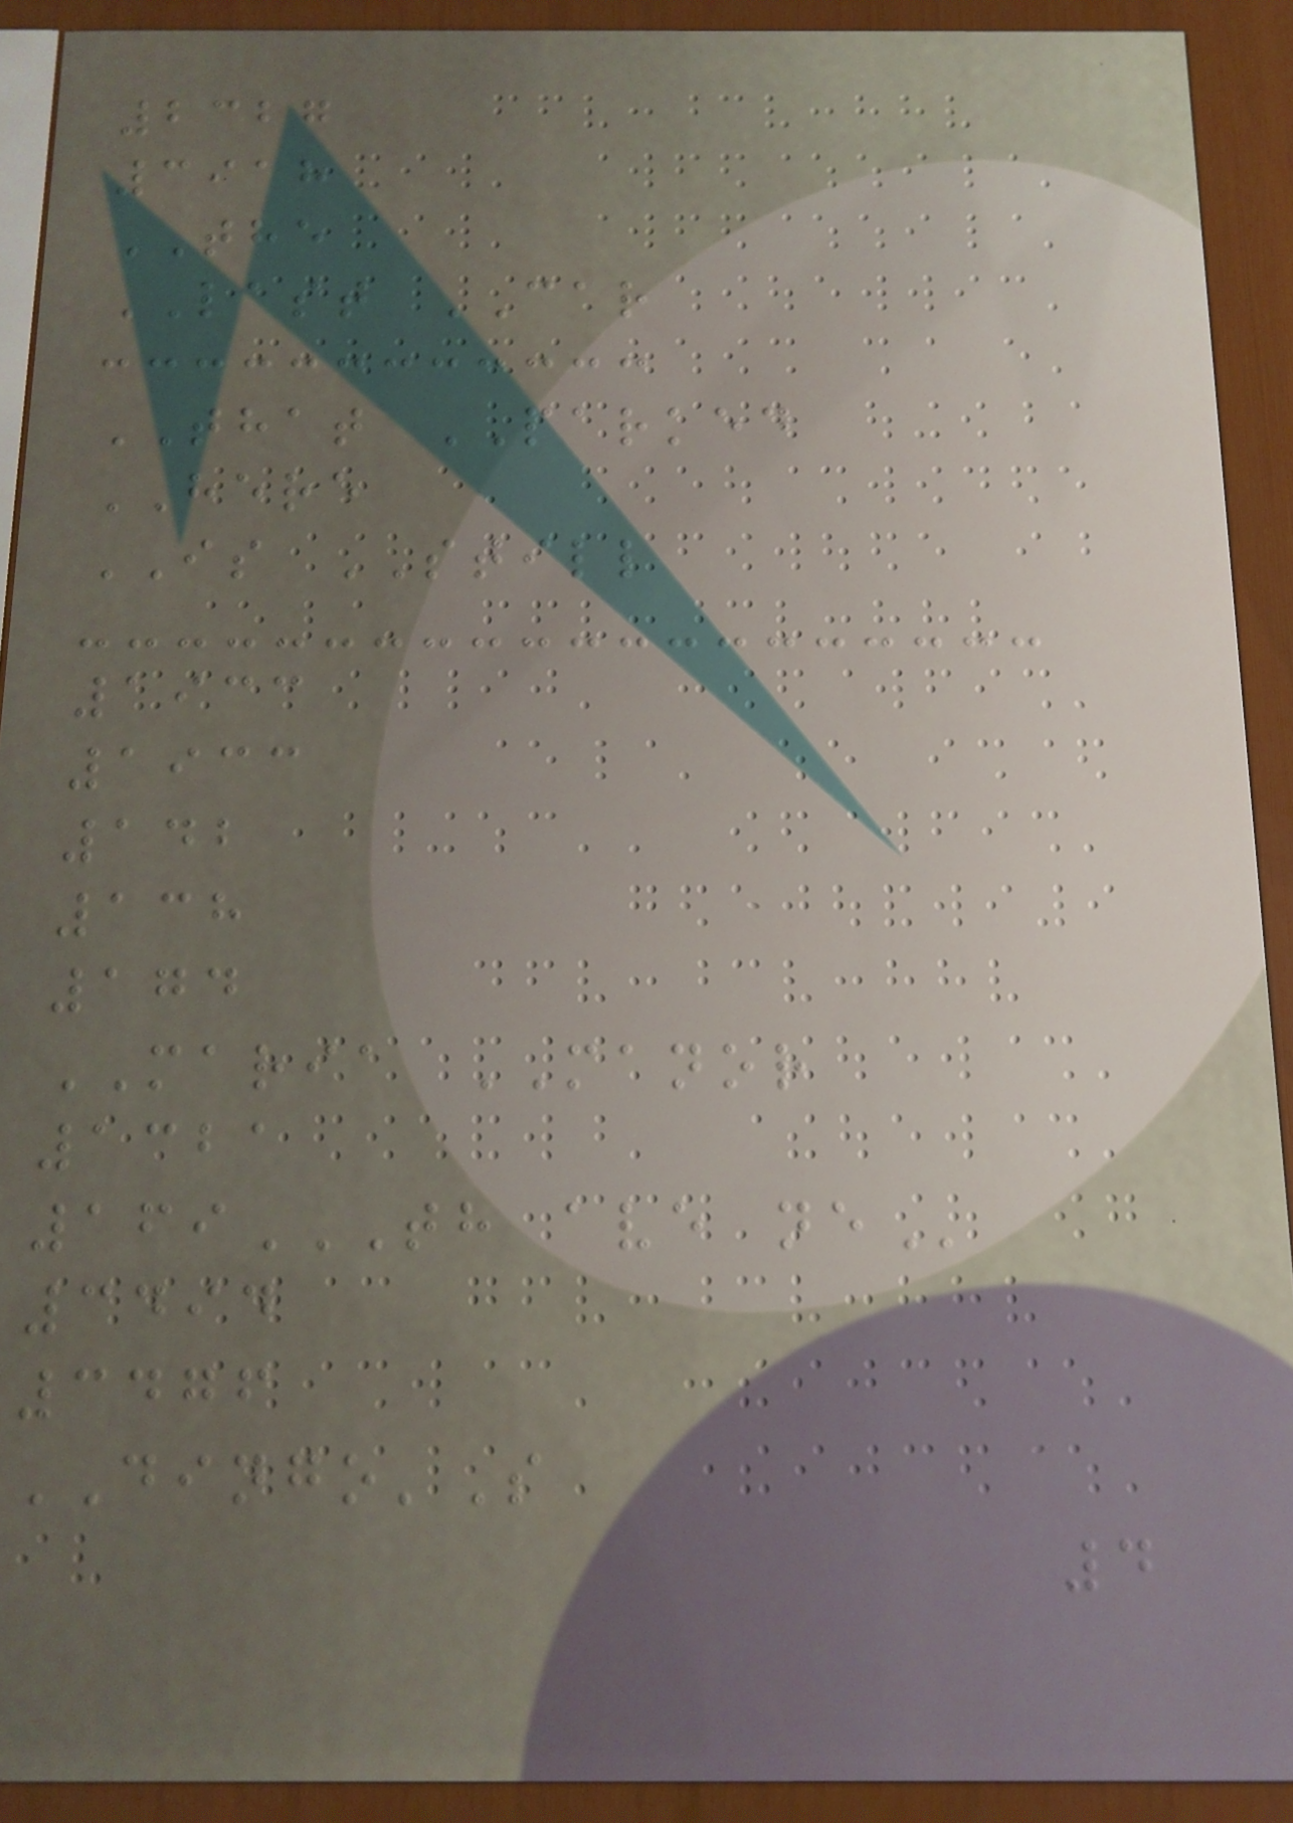2327
3918
THE
LAST CAR
THAT PARKED
HERE
IS STILL
1933
1933
142
138
174
MARIA MANOR
1321
169TH AVE NE
3494
3476
DINGO'S
4
